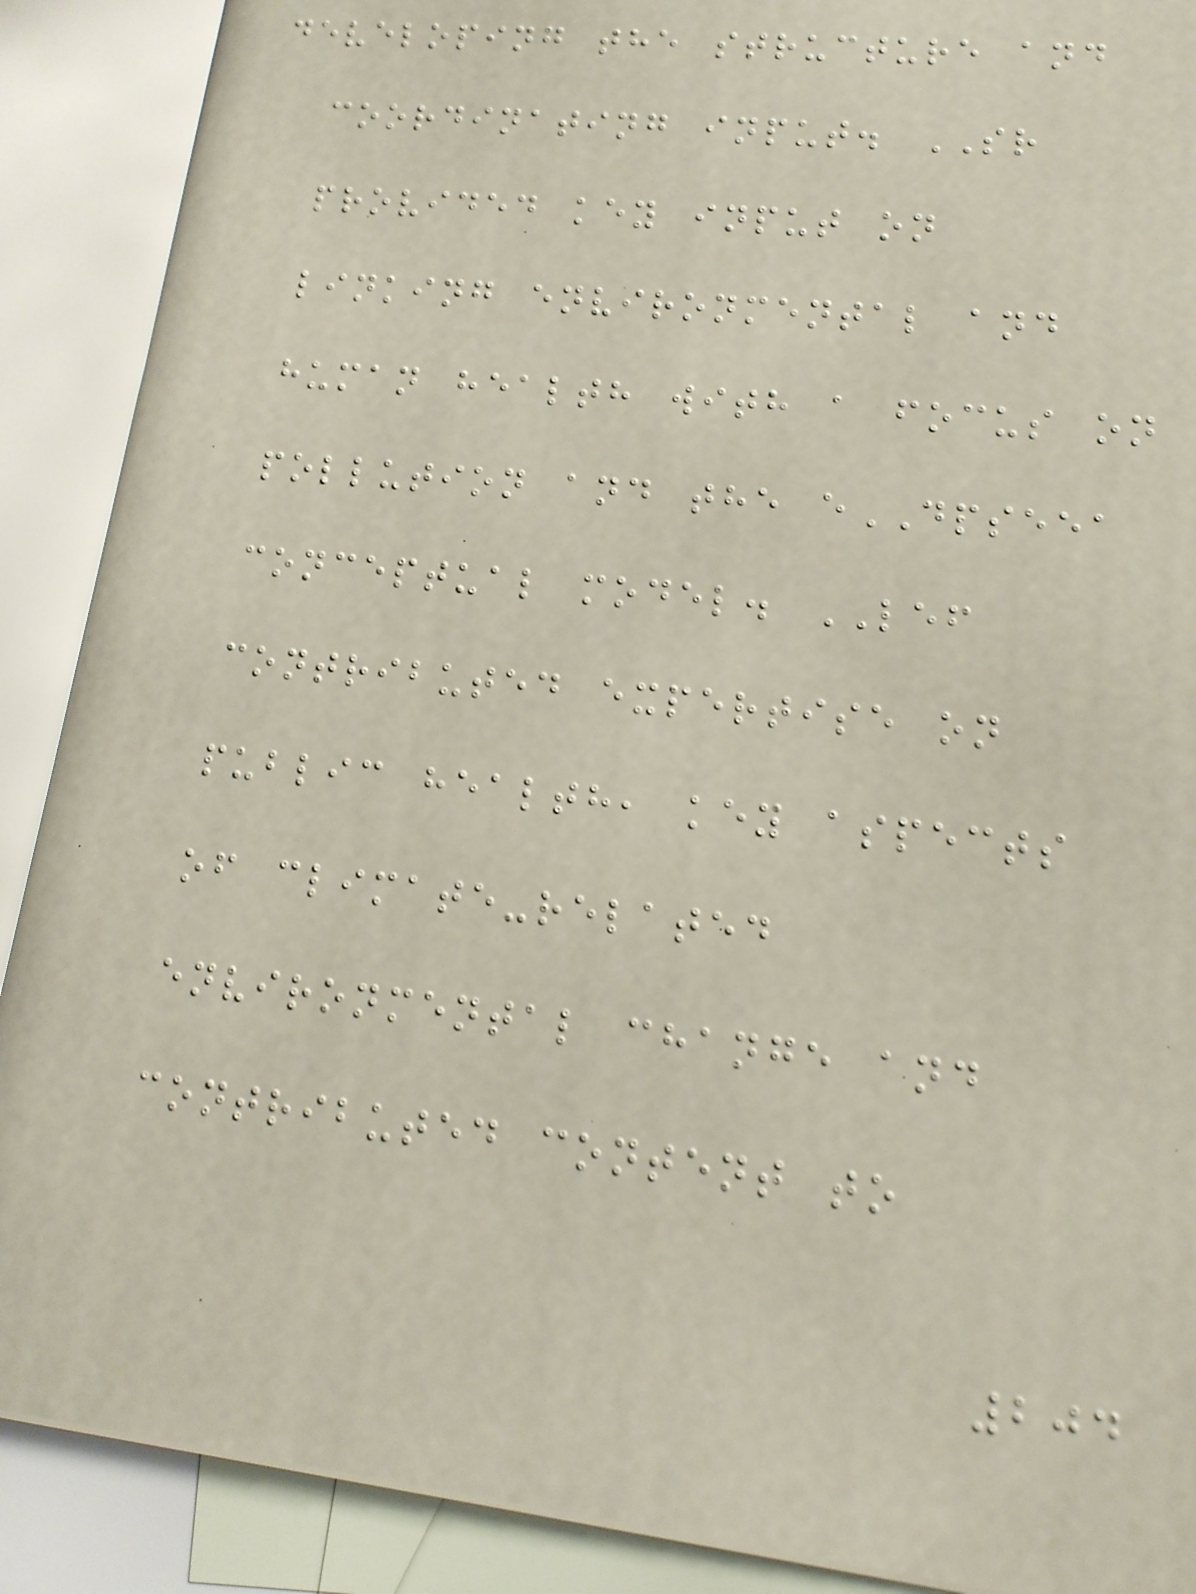developing the structure and
coordinating input. SR
provided key input on
linking environmental and
human health with a focus on
pollution and the eDPSEEA
conceptual model. LEF
contributed expertise on
public health, key aspects
of climate-related
environmental change and
contributed content to
204
